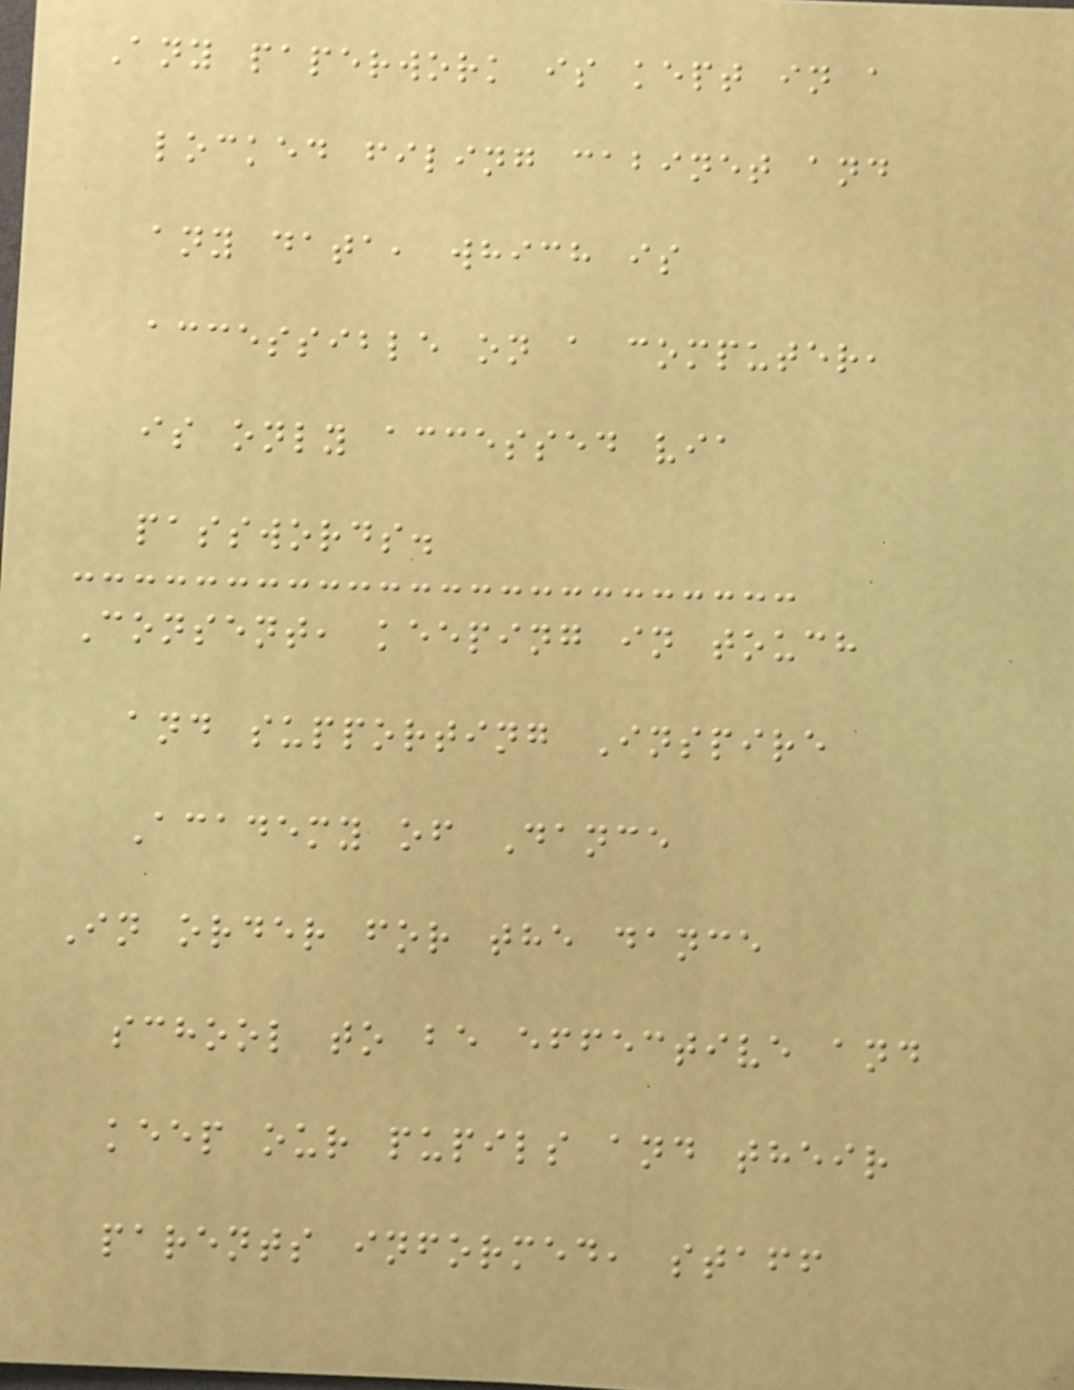Any paperwork is kept in a
locked filing cabinet and
any data, which is
accessible on a computer,
is only accessed via
passwords.
Consent, keeping in touch
and supporting Inspire
Academy of Dance
In order for the dance
school to be effective and
keep our pupils and their
parents informed, staff
